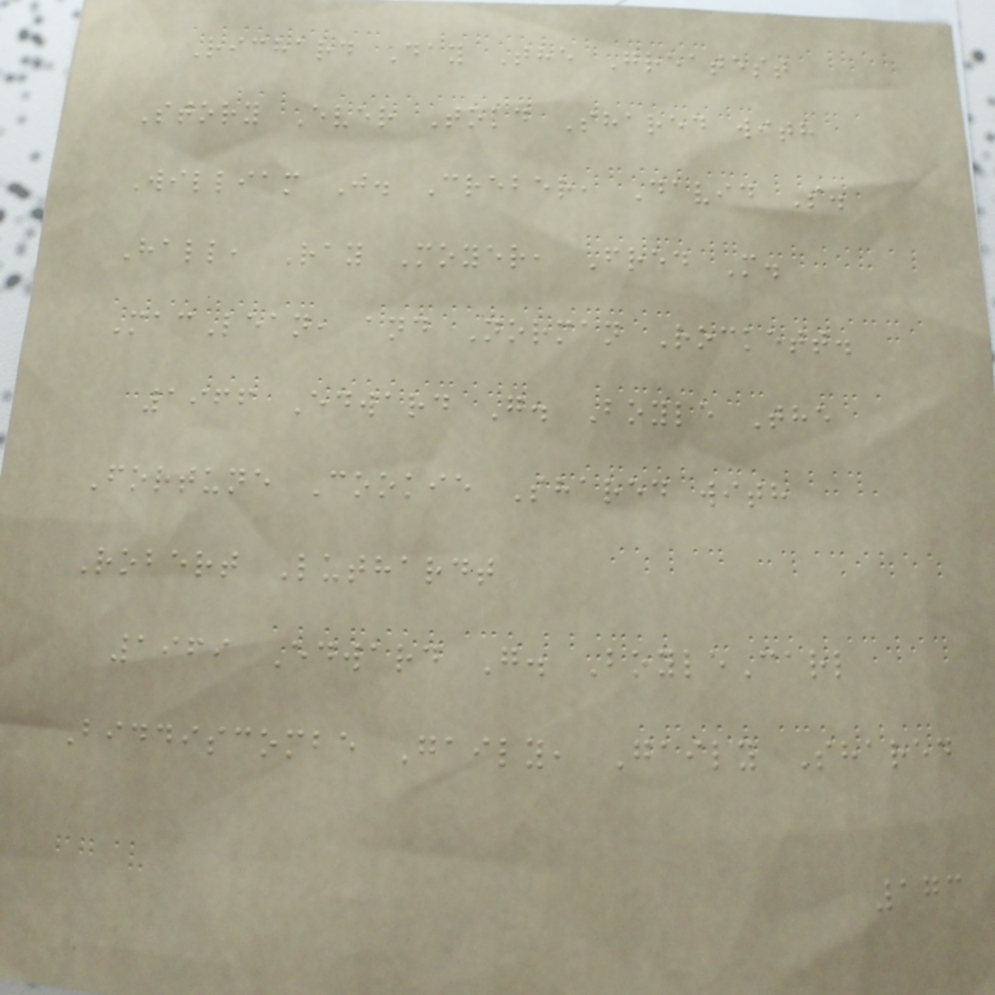Richard Day The Greatest
Story Ever Told Shared with
William J. Creber, David S.
Hall, Ray Moyer, Fred M.
MacLean, and Norman Rockett.
1966 Edward G. Boyle The
Fortune Cookie Shared with
Robert Luthardt
1969 Edward G. BoyleCarl
Biddiscombe Gaily, Gaily Shared
173
